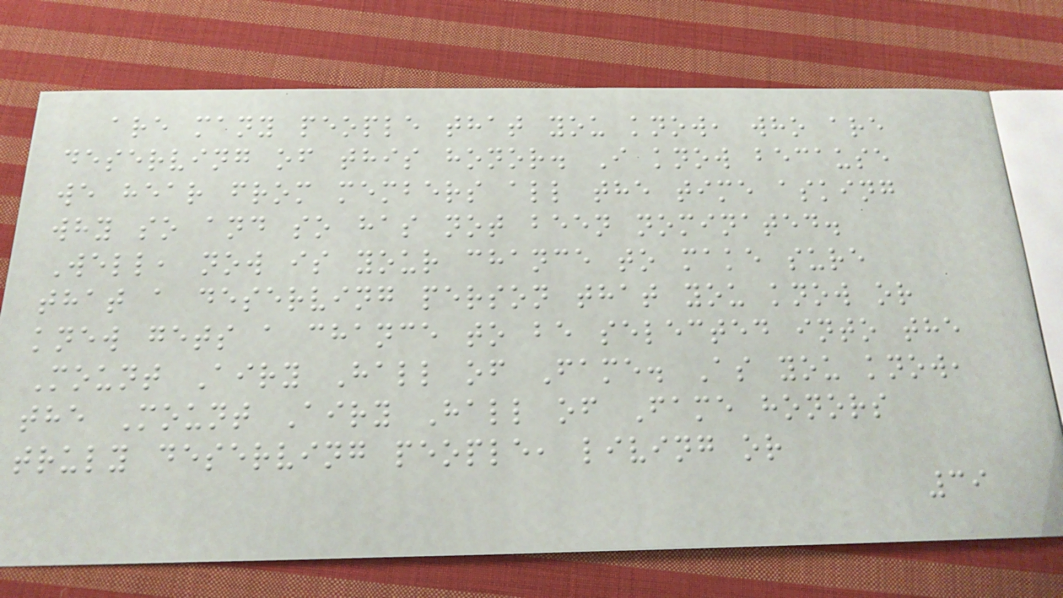are many people that you know, who are
deserving of this honor. I know because
we hear from members all the time asking
why so and so has not been nominated.
Well, now is your chance to make sure
that a deserving person that you know or
knew gets a chance to be selected into the
Mount Airy Hall of Fame. As you know,
the Mount Airy Hall of Fame honors
truly deserving people, living or
39
